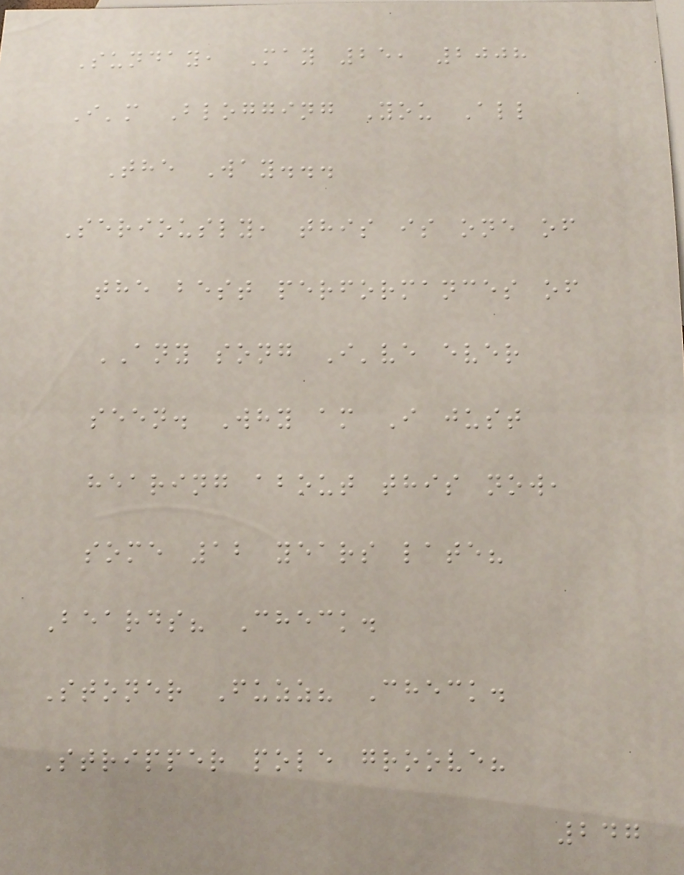Sunday, May 25, 2008
I'm Blogging You All
The Way...
Seriously, this is one of
the best performances of
ANY song I've ever
seen. Why am I just
hearing about this now,
some 12 years late?
Beards? Check.
Stoner Fuzz? Check.
Stripper pole groove?
247
